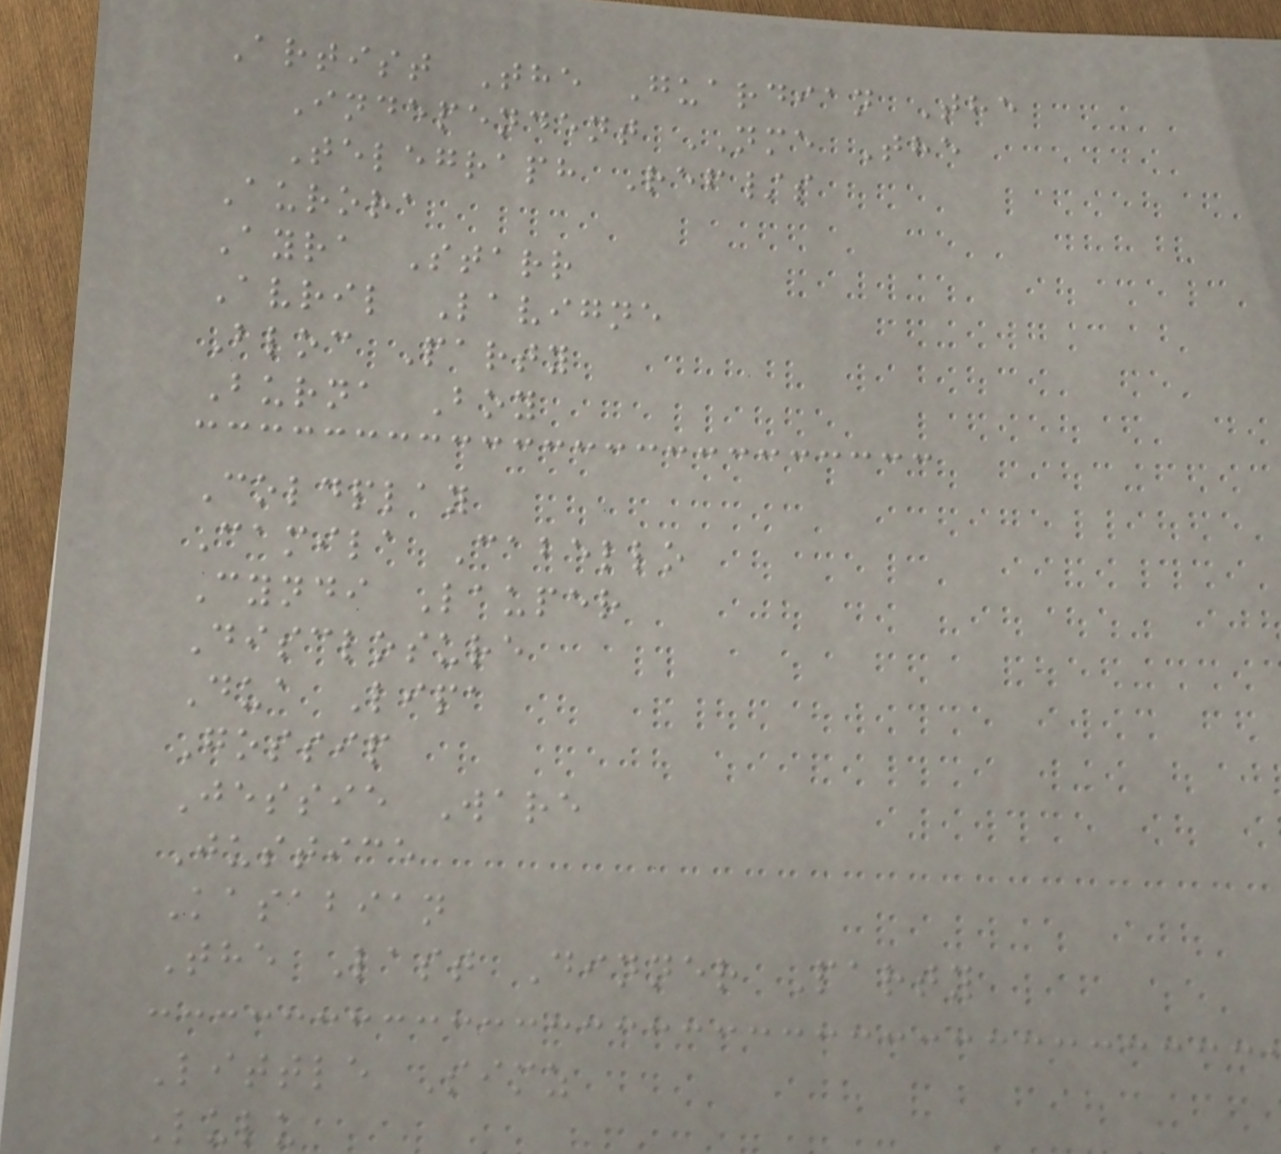Artist The Guardian The
Independent NME The
Telegraph Ref/s
Aurora
Ayra Starr
Avril Lavigne
Bloc Party
Burna Boy
Coldplay
Camila Cabello
Cyndi Lauper
Disclosure
Dua Lipa
Gossip
Jessie Ware
Justice
Kasabian
The Last Dinner Party
Little Simz
Lulu
